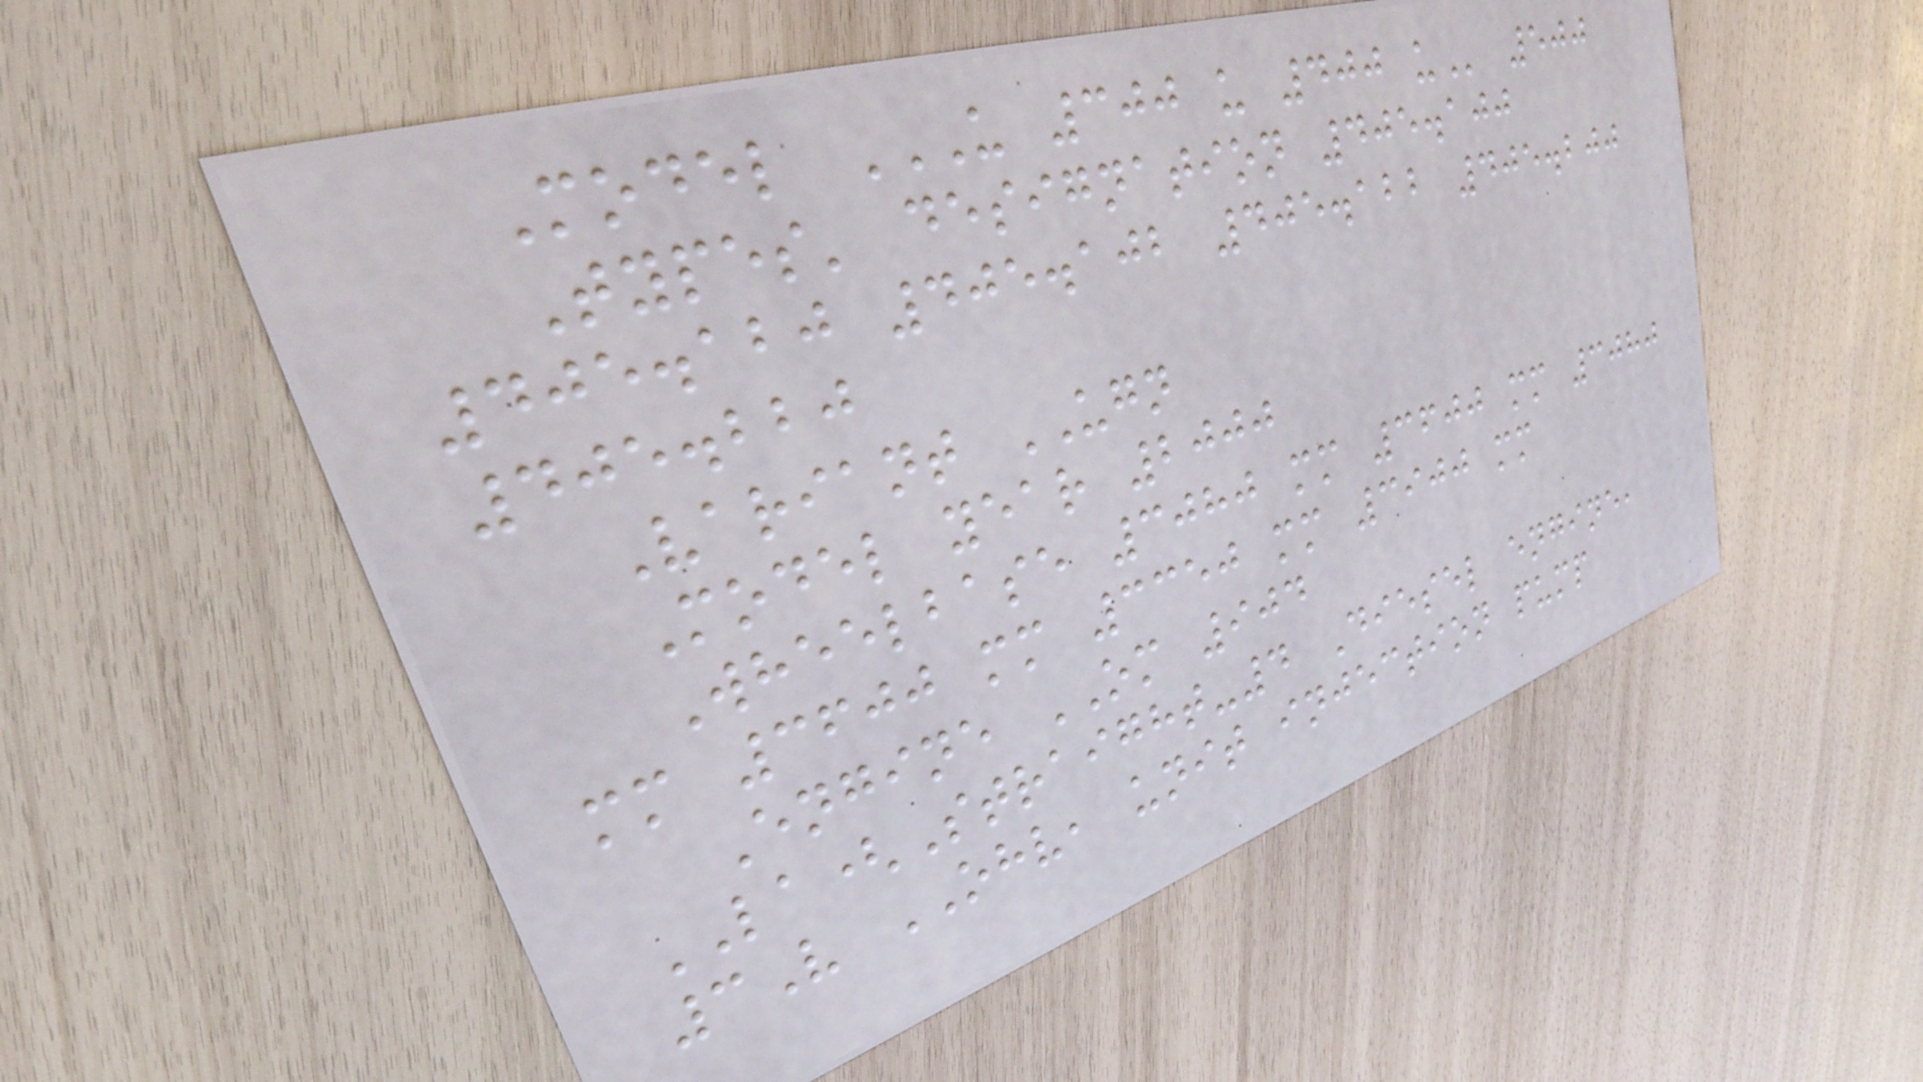Model U 300 U 400 U 500
Types' designation 405.100
405.120 405.102 405.122 405.200
405.220
Variant UGN
Model year 2000
Wheelbase 3080 mm 3600 mm 3080
mm 3600 mm 3350 mm 3900 mm
Engine OM 904
LA(Straight-4 Diesel engine,
3V OHV, unit injection pump
